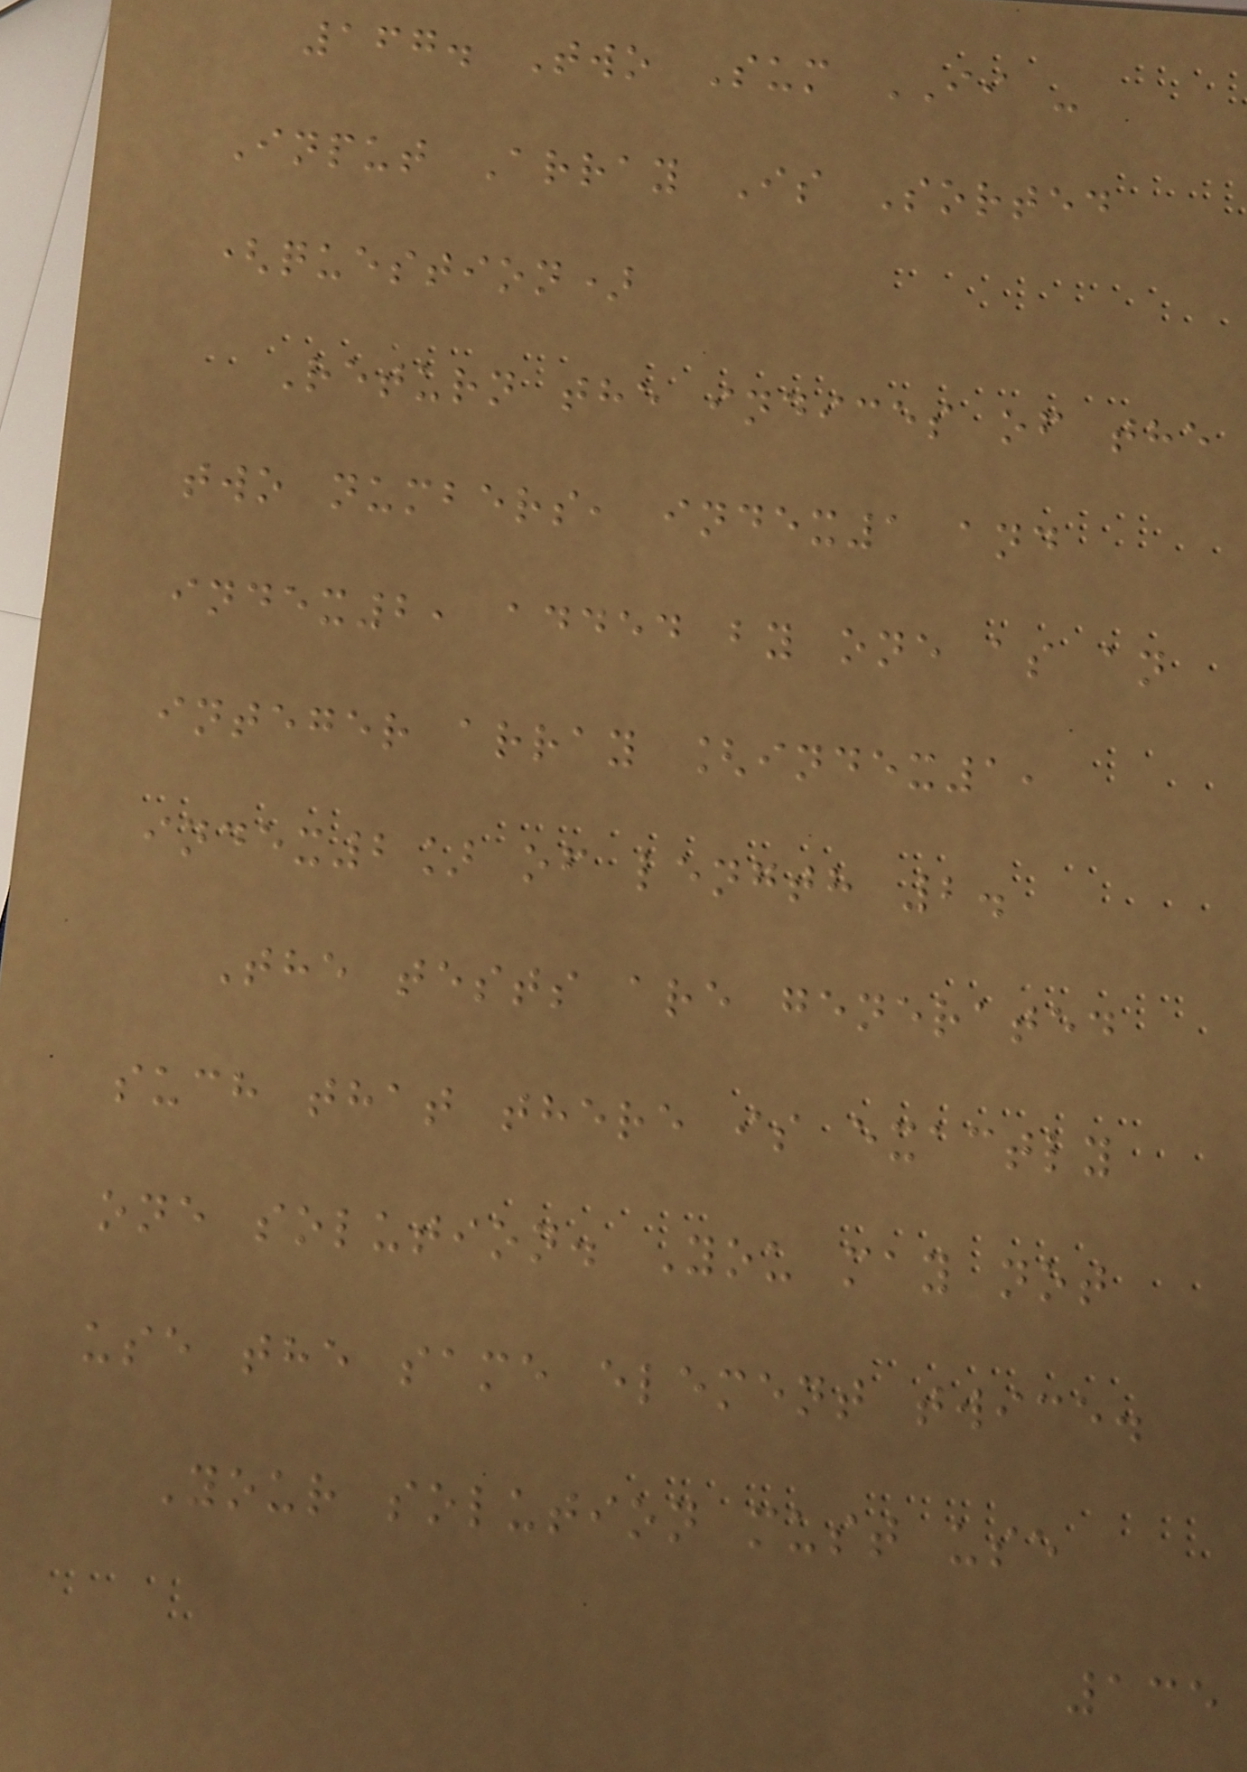167. Two Sum II -
Input Array Is Sorted
(question)
Return the indices of the
two numbers, index1 and
index2, added by one as an
integer array [index1,
index2] of length 2.
The tests are generated
such that there is exactly
one solution. You may not
use the same element twice.
Your solution must use
135
